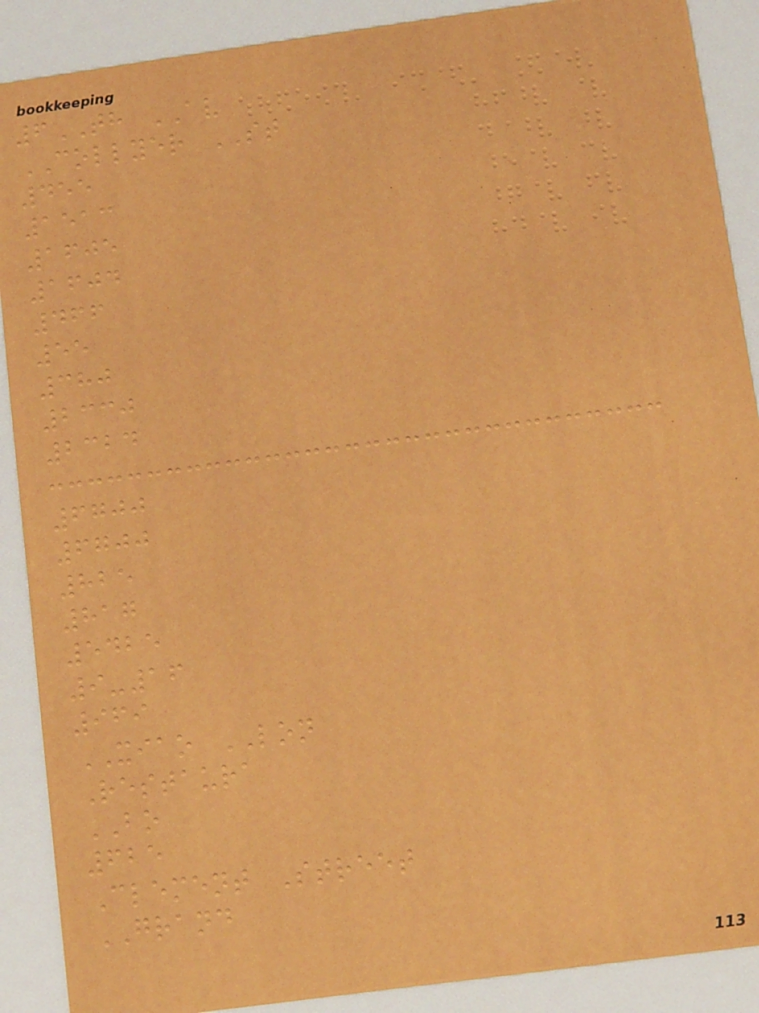6TH AV
COLLYER ST
455
1513
1605
1604
466
55
380
2330
2324
6700
6700
825
817
5425
9-16
969
XIAO LON
Restaura
BO
625
Clement Street
GRAND
